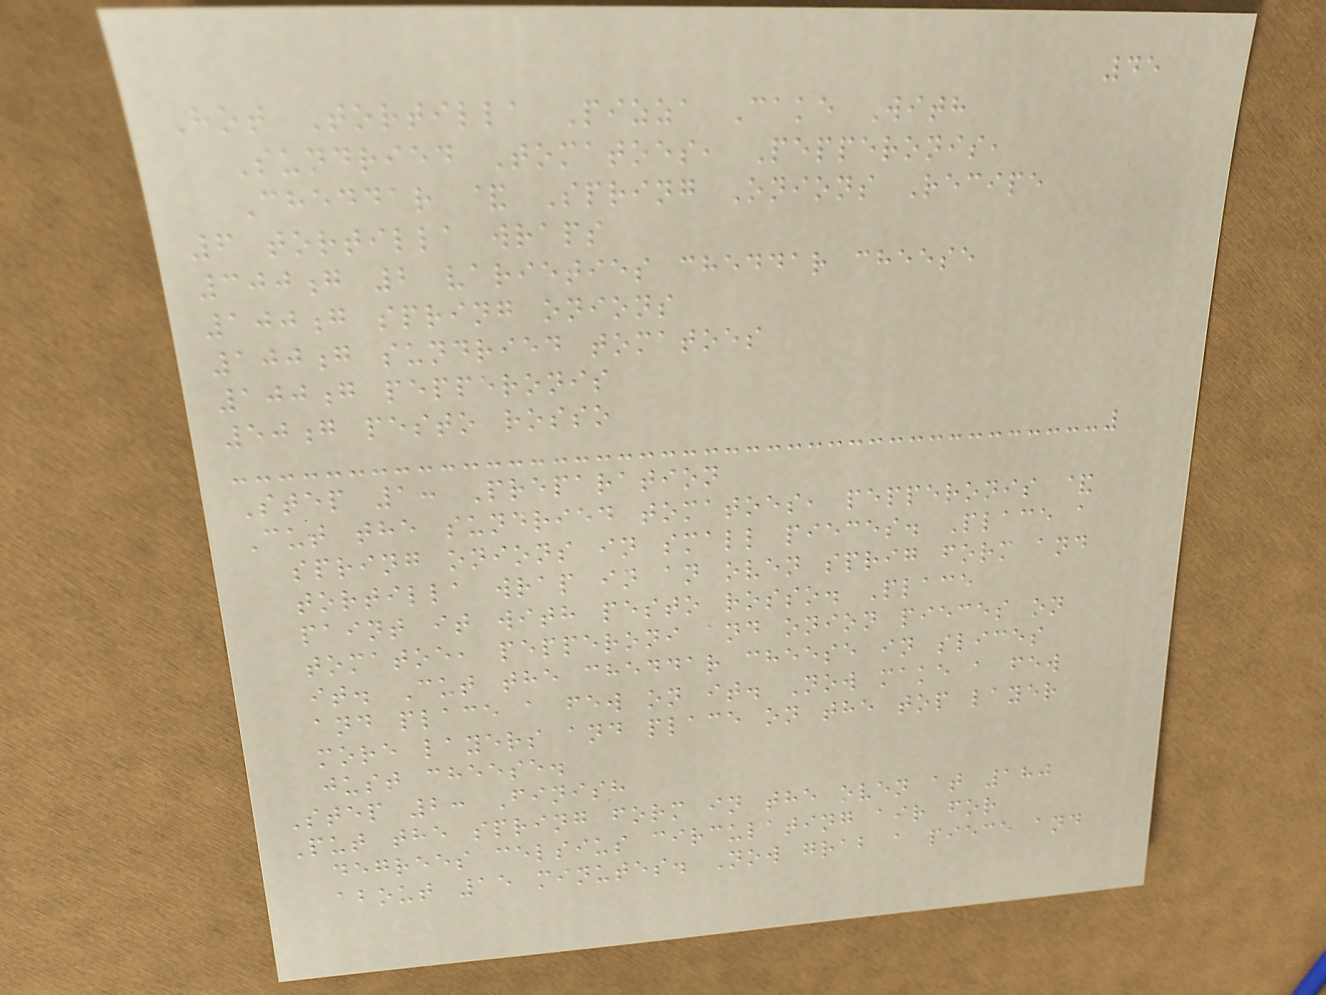45
Hot Tortilla Pizza Cake With
Sundried Tomatoes, Pepperonis,
Cheddar & Spring Onions Recipe
6 tortilla wraps
300g 2 varieties cheddar cheese
100g spring onions
100g sundried tomatoes
100g pepperonis
50g pesto rosso
Step 1: Preparation
Cut the sundried tomatoes, pepperonis &
spring onions in small pieces. Place a
tortilla wrap in an oven sprig form and
paint it with pesto rosso. Place
tomatoe, pepperoni and onion pieces on
it. Cut the cheddar cheese in slices
and place a few on it. Now make a few
more layers and place on the top layer
just cheese.
Step 2: Finish
Put the spring form in the oven at 180
degrees celsius circulating air for
about 15 minutes. Now grab a piece and
